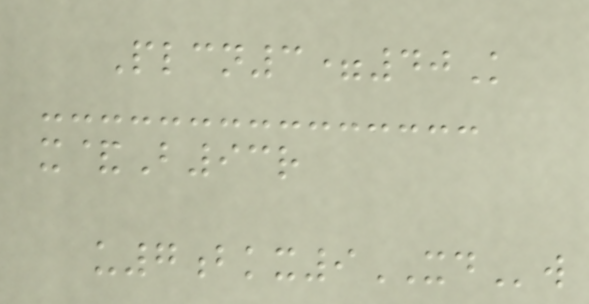Plcn3=40K
x&B93r
u7bkx9XDw
